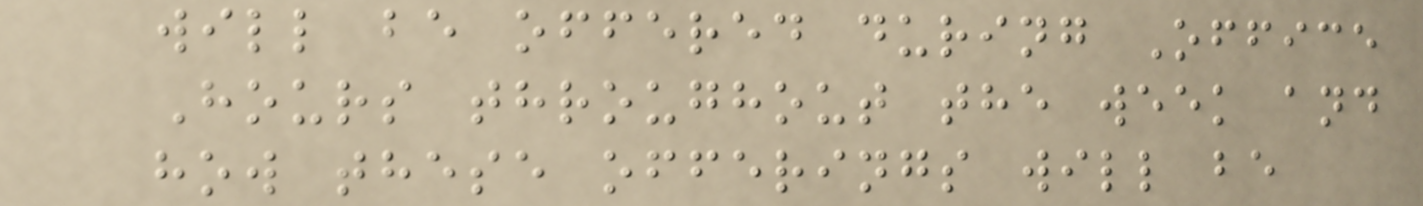will be offered during Office
Hours throughout the week and
how these offerings will be
